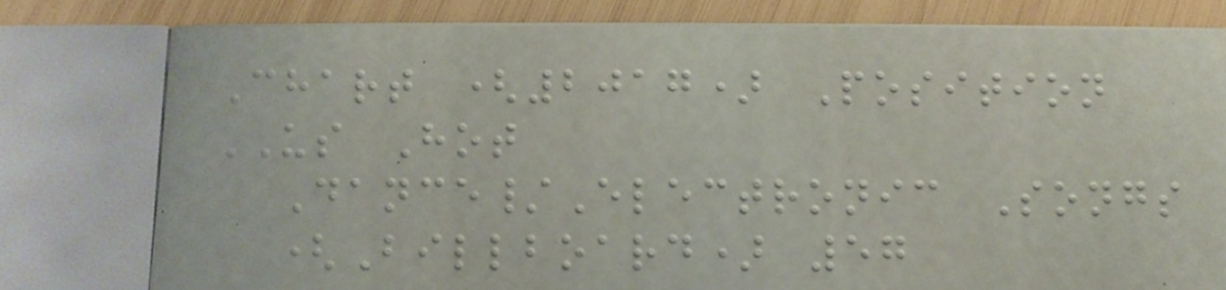Chart (2017) Position
US Hot
Dance/Electronic Songs
(Billboard) 57
